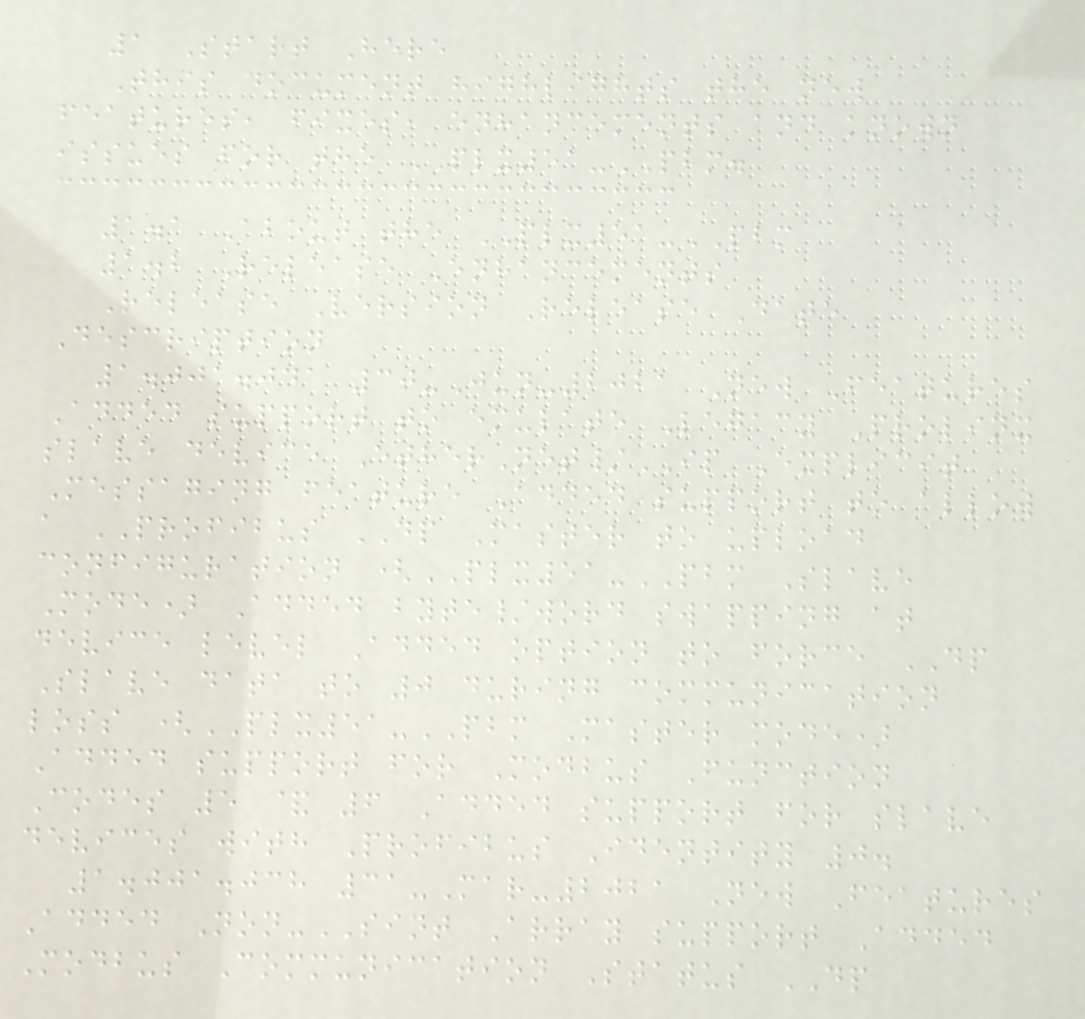1 Start Here
This document highlights the new
features, fixes, enhancements and known
issues for the PLX51-PBM.
1.1 About the PLX51-PBM
1.2 Release Enhancements
Release Version Release Date
Description
1.001.041 30-Jun-2021 New Features
Added support to emulate Legacy Prolinx
slave device EtherNet/IP Explicit
Messaging feature Added support to allow
a PROFIBUS DP Master to upload
configuration (PLX51-PBM Slave
Mode) Added byte/word swapping at
device level Added option to force DP
Slave data to 0 during communication
loss (PLX51-PBM Master mode)
Added support for Modbus Function
Codes 5 & 6 Added support for slave
devices with Profibus Identity 0.
1.001.038 31-Mar-2021 New Features
Added Non-SINT Array support Added
Modbus Communication Status DP
